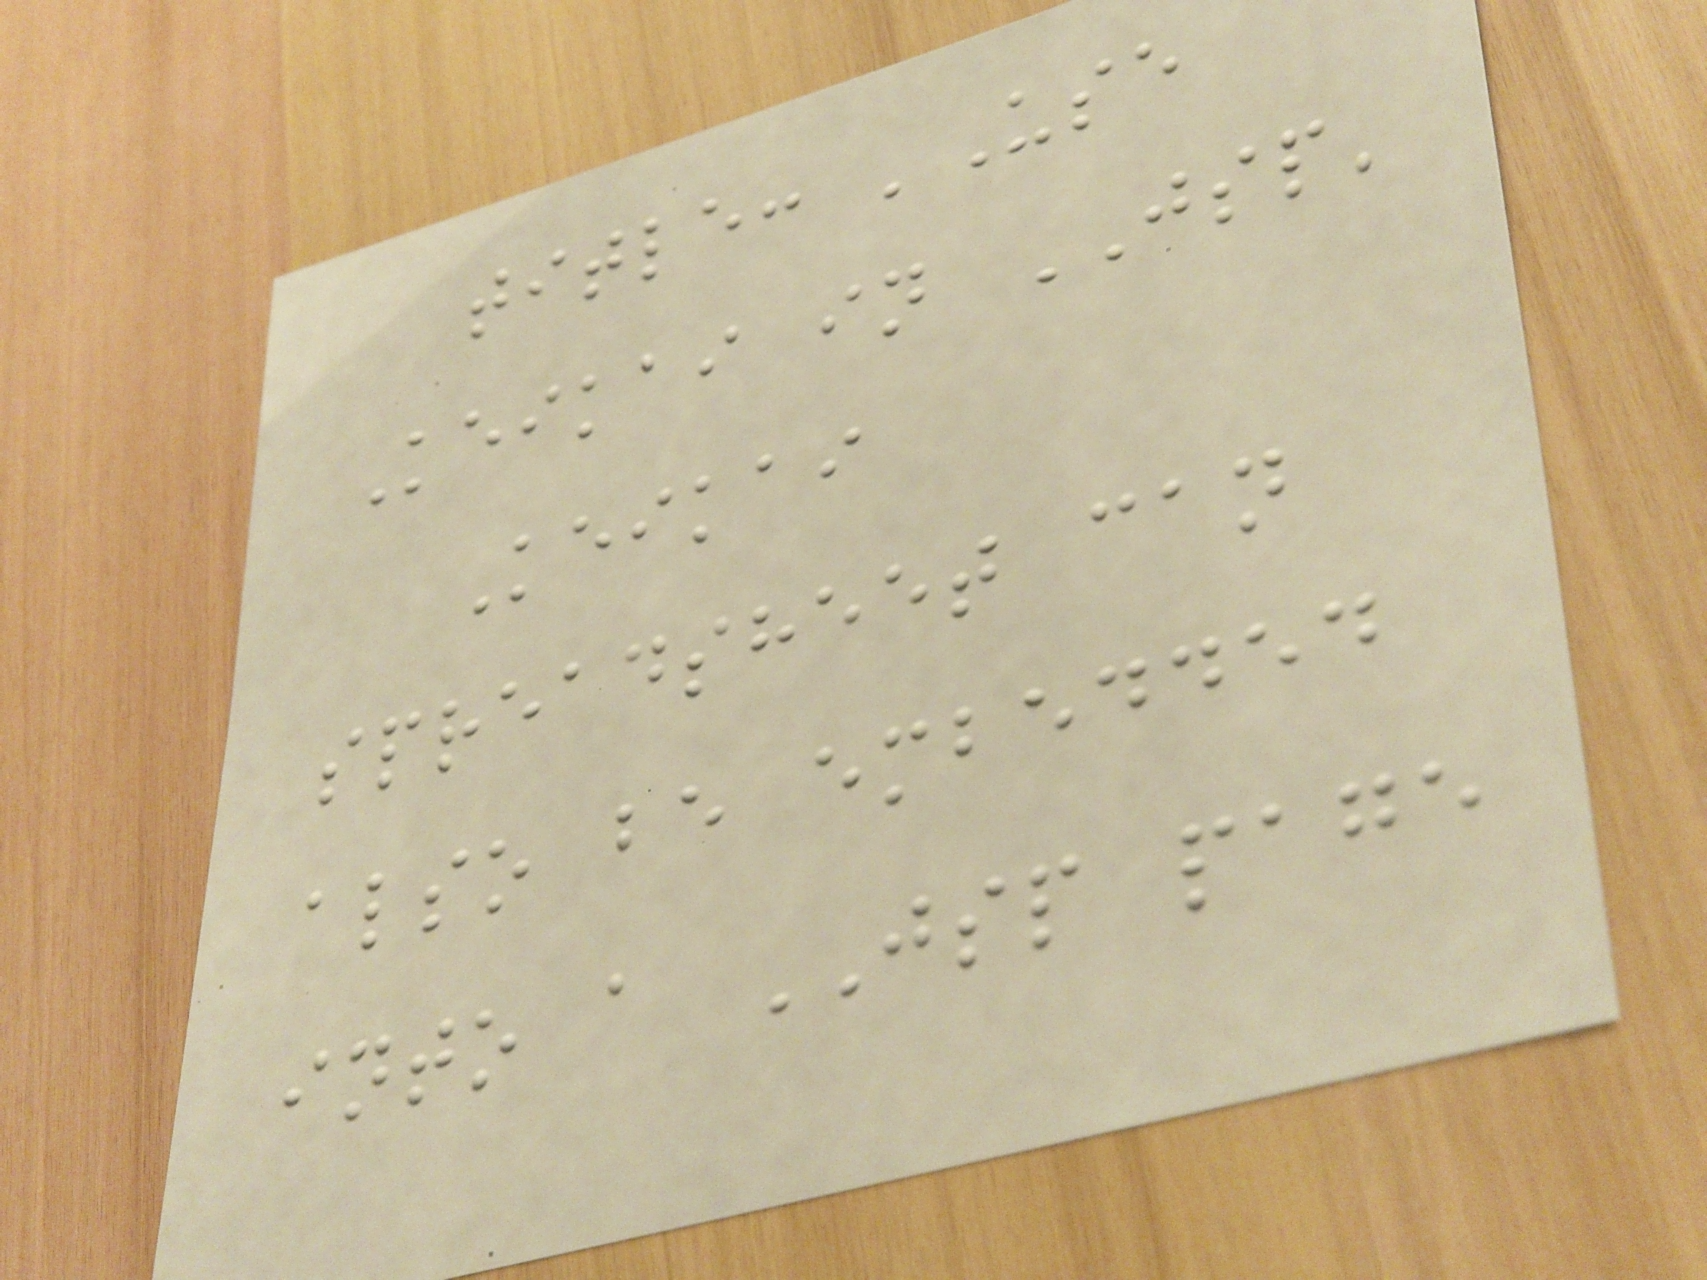title: 'Use
Keikai in JSP'
Keikai
spreadsheet can
also be embedded
into a JSP page
